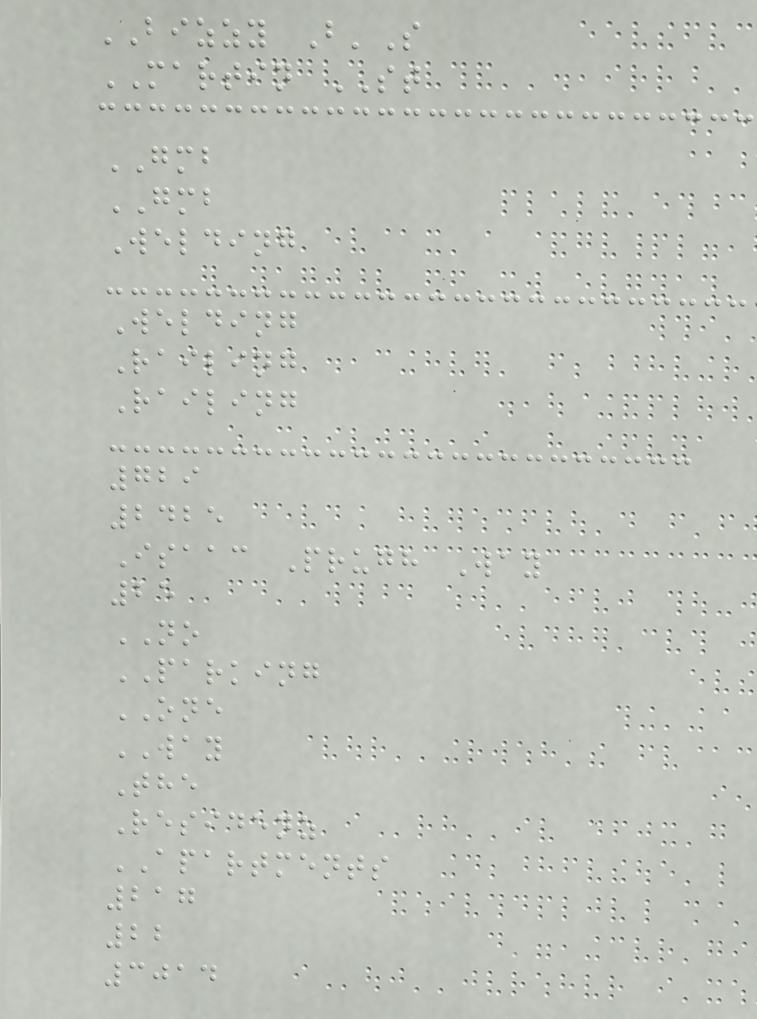BIZZY B'S
MARTIN ST
GMB
GMB
Welding
Welding
Railing
Railing
729
2425
Isaac Prugh Way
25
NO
PARKING
ONE
WAY
The
Residenz
APARTMENTS
217
22
3014
